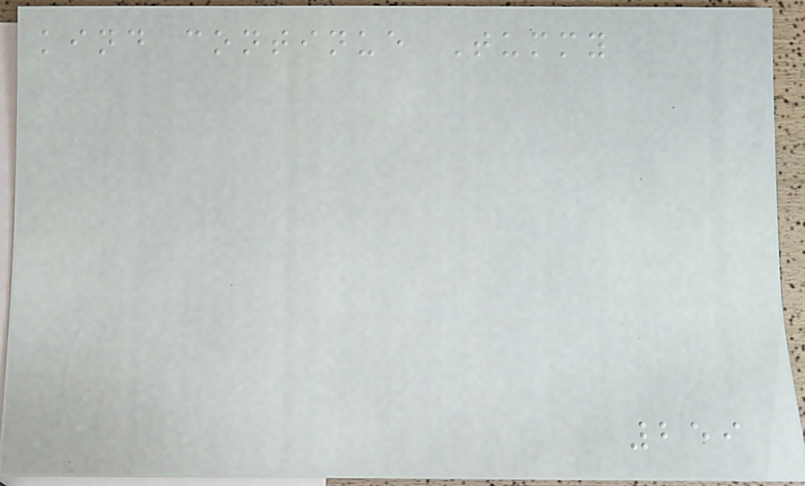kind continue Tummy
259
